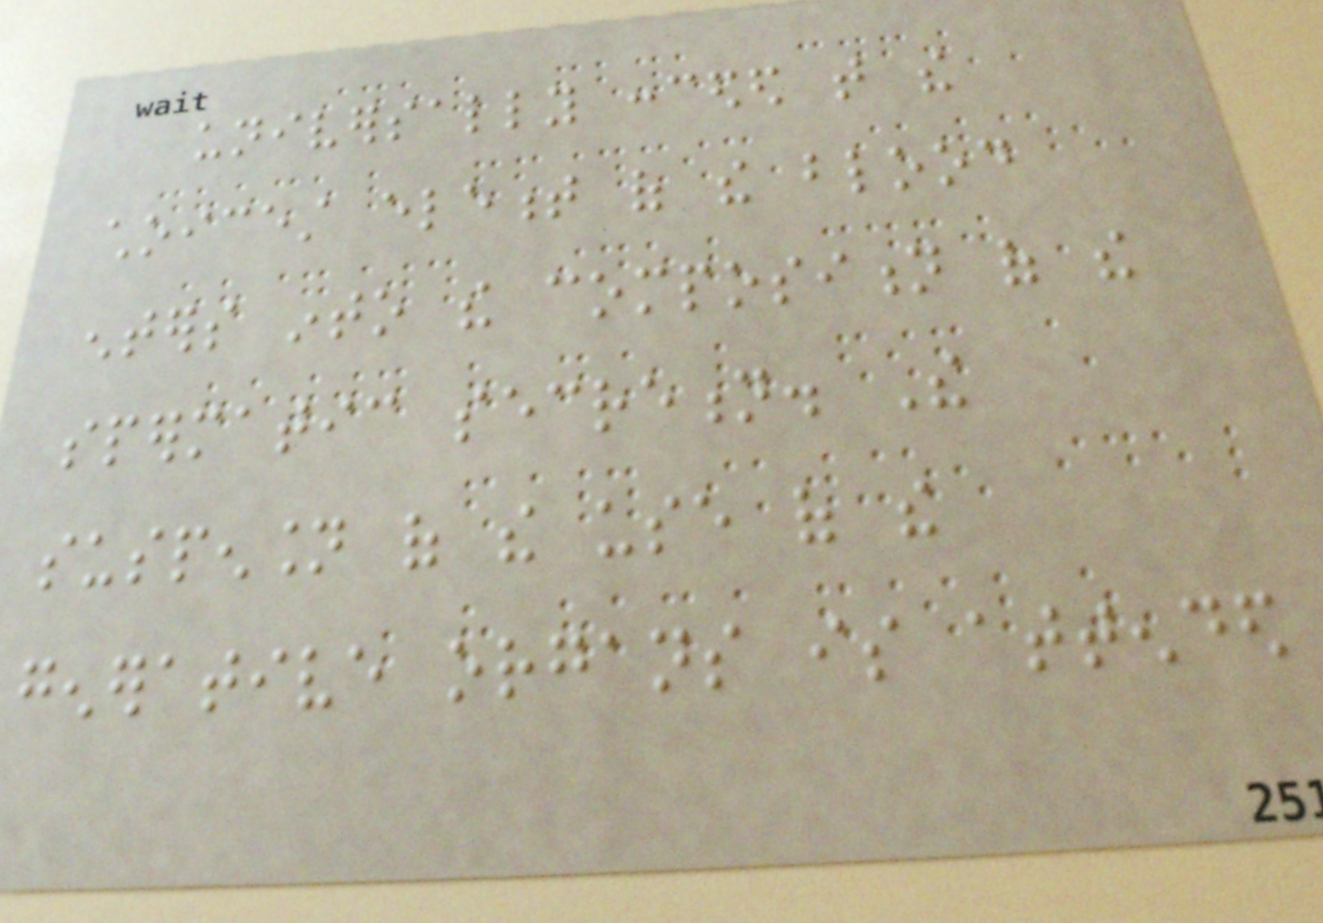universally conceded that the
choicest element of the blood
enters into the composition of the
spermatic secretion. The
suspension of the use of the
generative organs is attended
